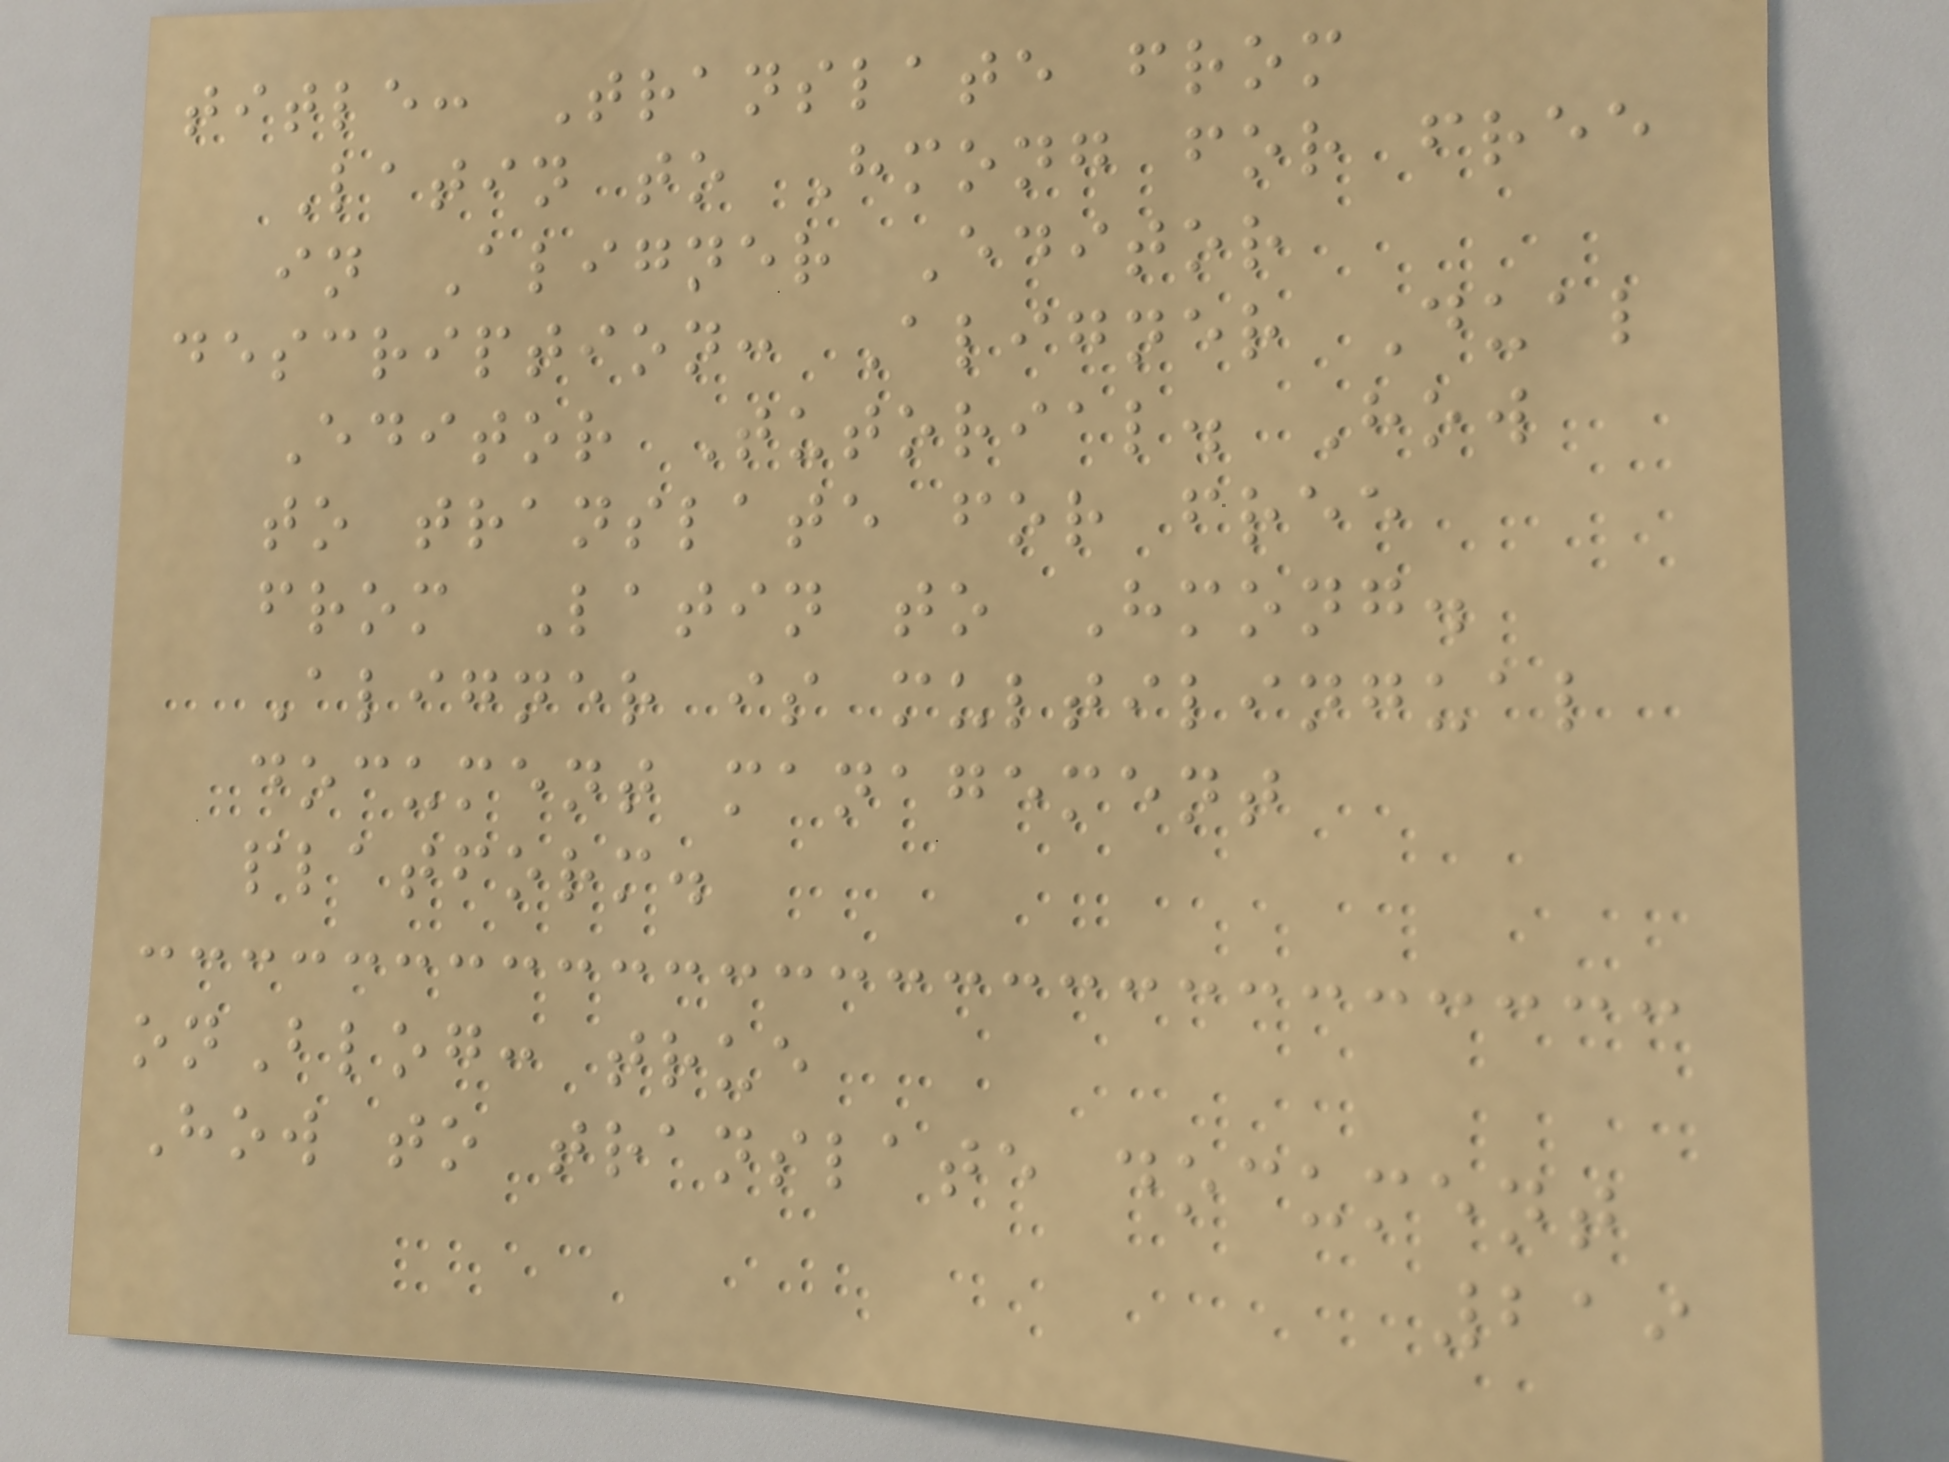title: Translate from
Latin to Hmong for free
in Aligner Editor
description: Aligner Dual
Editor Tutorial. How
to translate for free
from Latin to Hmong.
Aligner is multilingual
document management
platform.
onBlog: true
How to translate document
219
